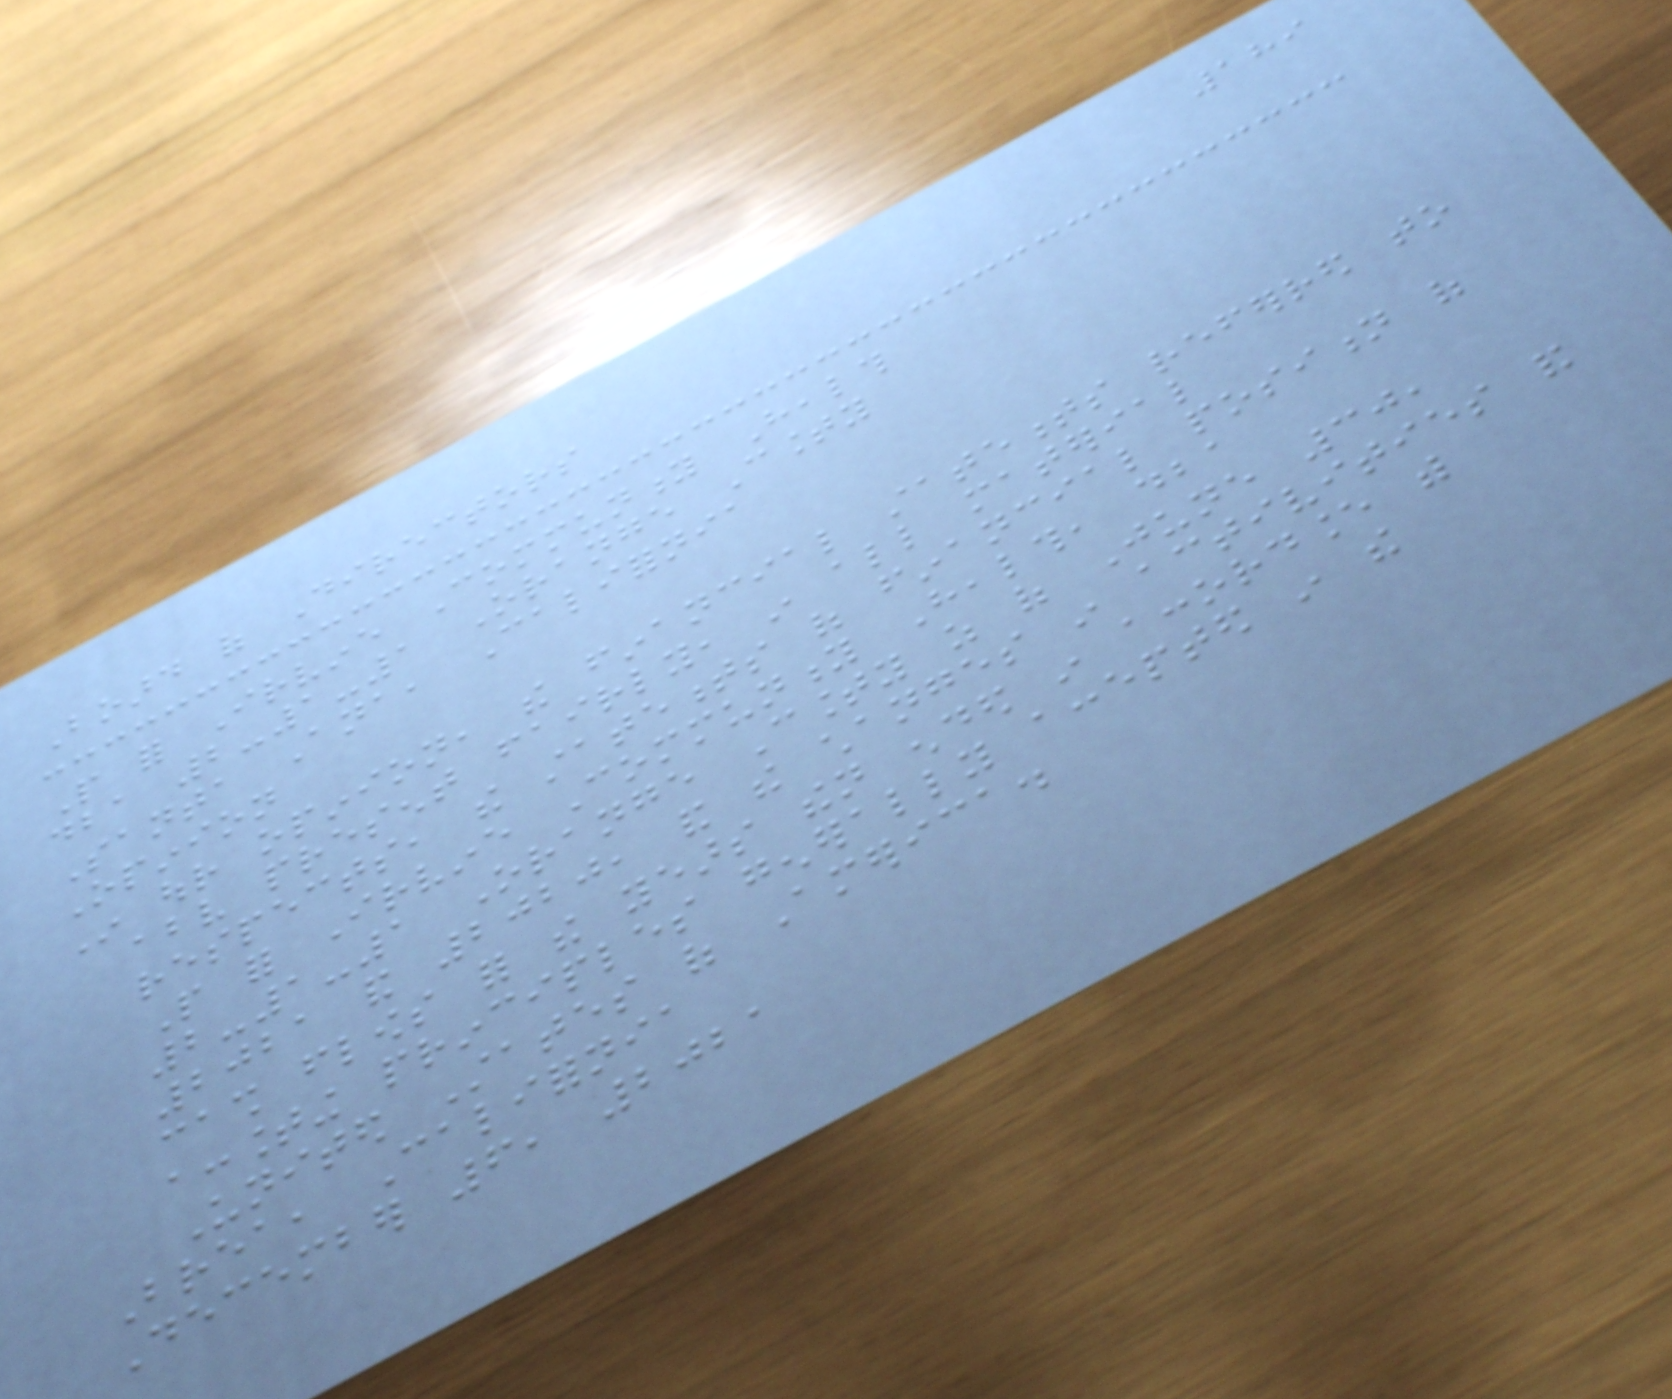189
Board of Directors
People for Irvine Community Health
dba 2-1-1 Orange County
Santa Ana, California
Opinion
In our opinion, the financial statements referred to
above present fairly, in all material
respects, the statements of financial position of
People for Irvine Community Health, dba
2-1-1 Orange County as of June 30,
2021 and 2020, and the changes in activities and
cash flows for the years then ended in accordance with
accounting principles generally accepted in the
United States of America.
Brea, California
December 6, 2021
